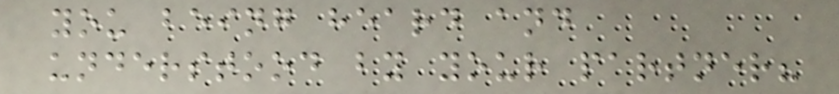you being heard and
understood by your partner?
